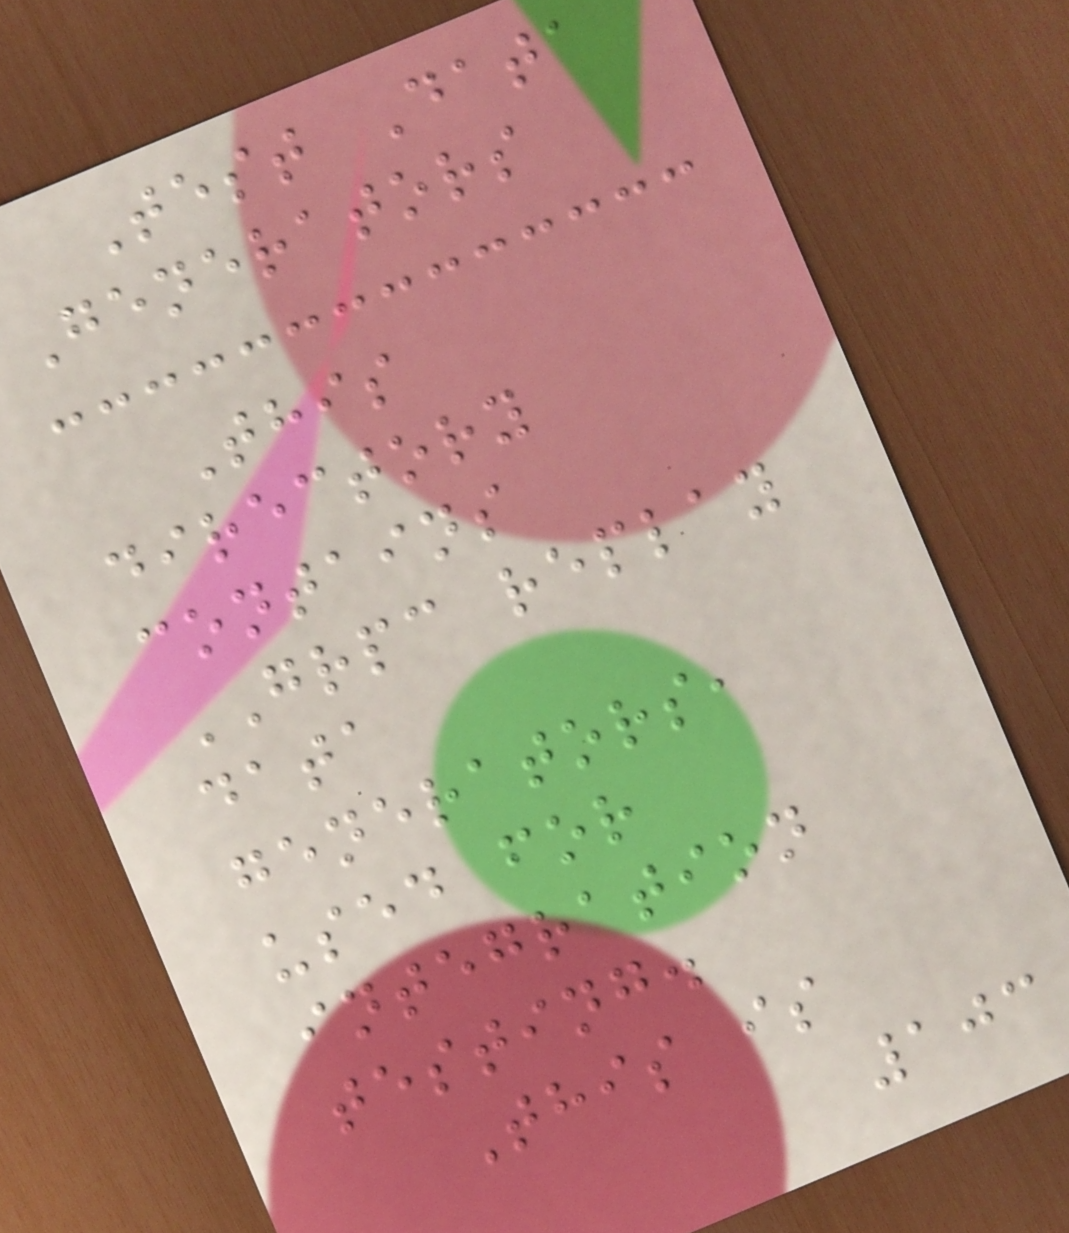Test Data
Generators
This
directory
contains
GRPC replay
data
generators,
used for
integration
testing.
This is
103
